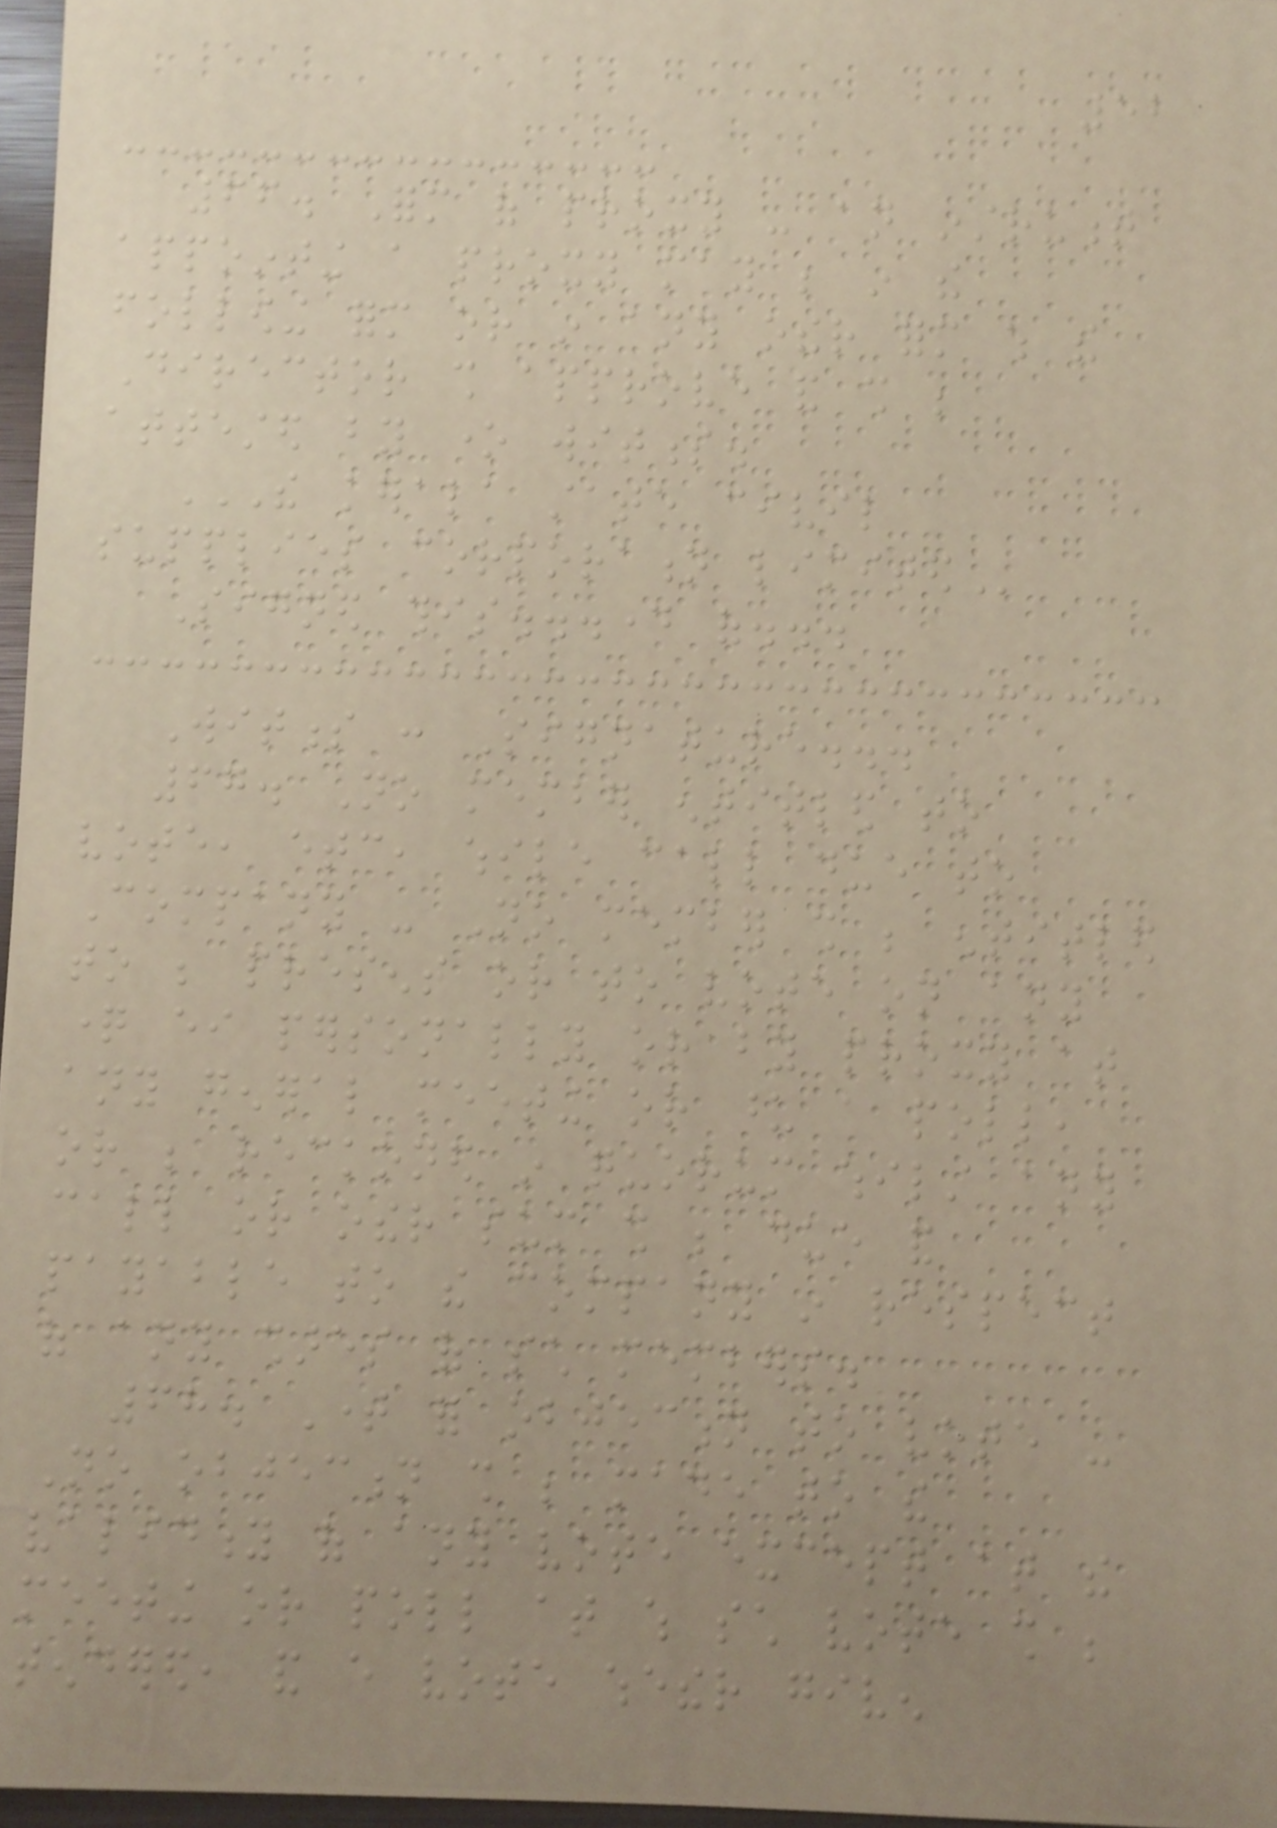52
66. Form of proxy - an instrument
appointing a proxy may be in the
following form or in any other form which the
Director shall approve and shall be
attested by one witness.
THE KERALA STATE CIVIL
SUPPLIES CORPORATION LIMITED
Signed this...day of...
Witness : Signature...
67. No member entitled to
vote, etc, while call due to
Company - No member shall be entitled
to be present or to vote on any
question either personally or by proxy at
any general meeting or upon a poll,
or be reckoned in quorum whilst any
call or other sum shall be due and
payable to the company in respect
of any shares of such members.
68. Time for objection to vote -
No objection shall be made to the
validity of any vote except at the
meeting or poll at which such vote shall be
tendered, and every vote whether given
